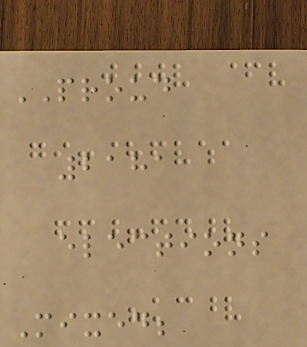PROUD
2181
elections
Mixed;
